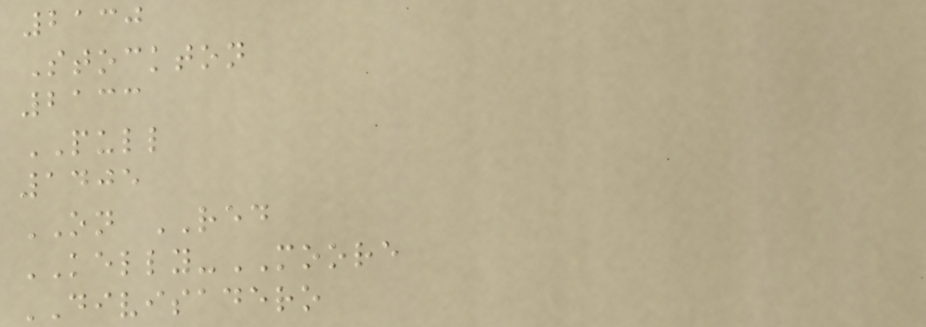2130
Stockton
2133
PULL
1405
ON RED
KELLY-MOORE
DIVISADERO
